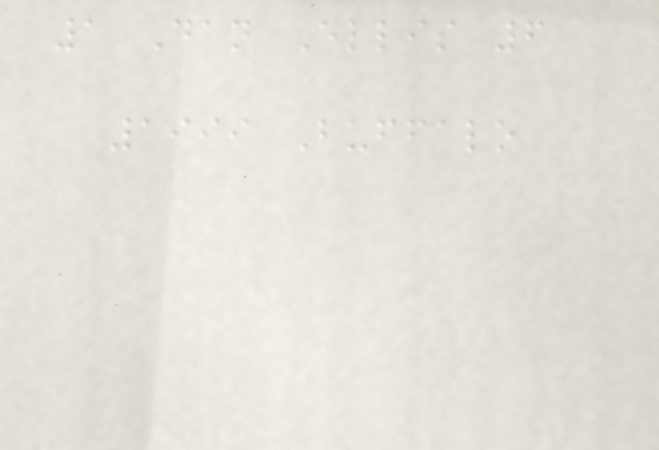1 Dan Ellis 6
1999 Buffalo
